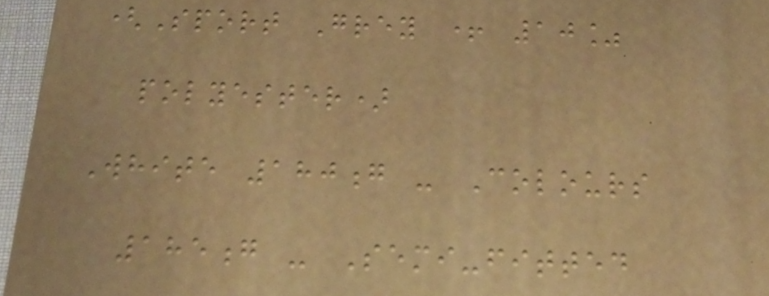(Sport Grey + 10%
polyester)
White 180g - Colours
185g - Semi-fitted
